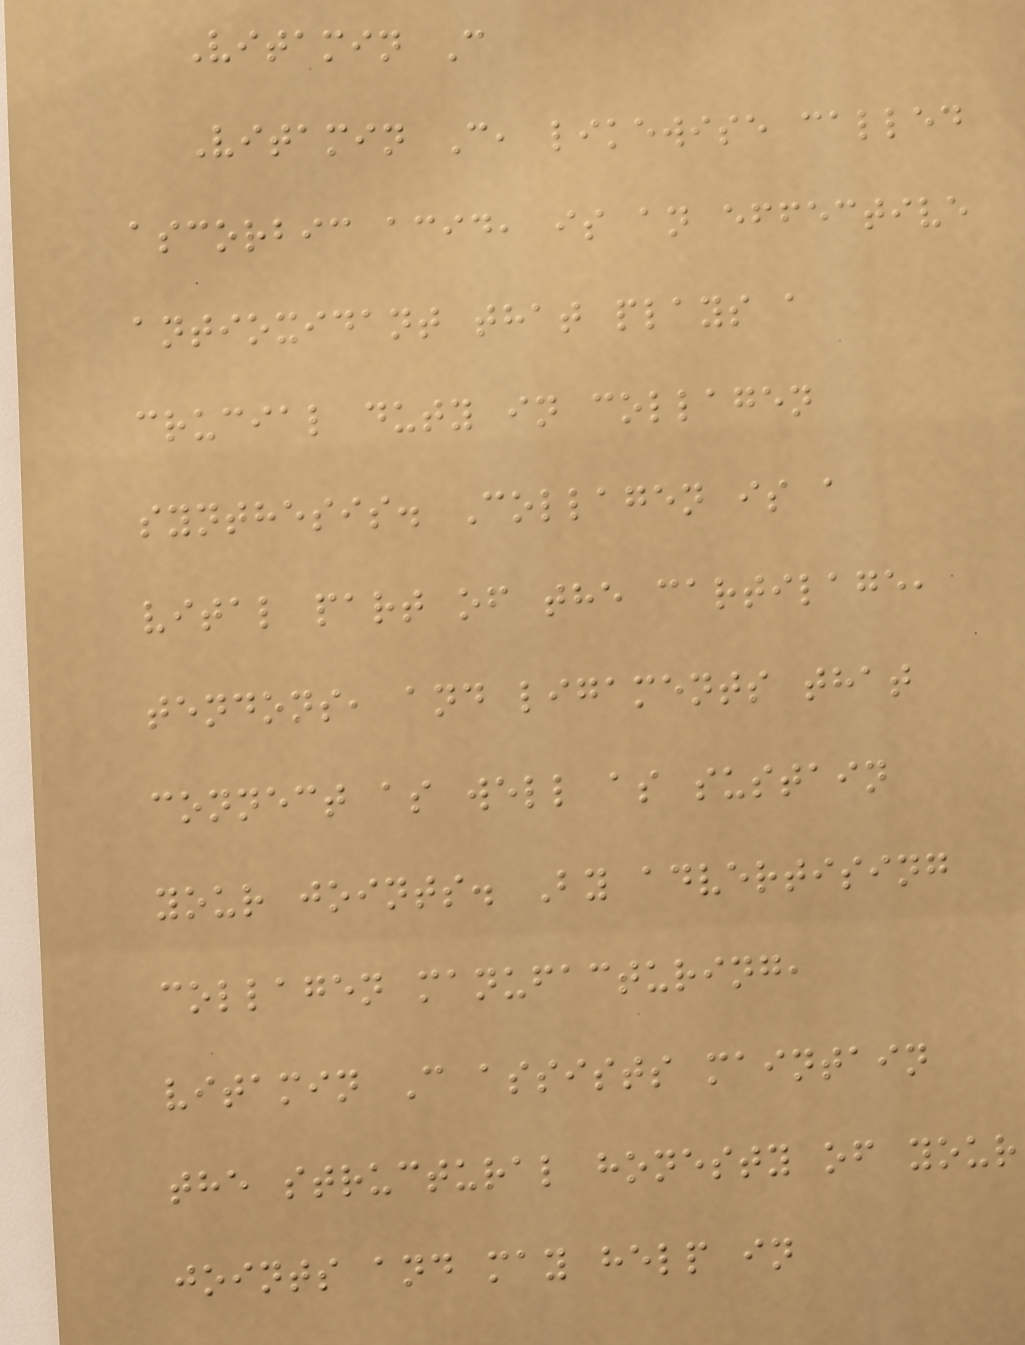Vitamin C
Vitamin C, likewise called
ascorbic acid, is an effective
antioxidant that plays a
crucial duty in collagen
synthesis. Collagen is a
vital part of the cartilage,
tendons, and ligaments that
connect as well as sustain
your joints. By advertising
collagen manufacturing,
vitamin C assists maintain
the structural honesty of your
joints and may help in
